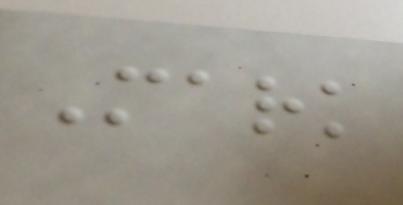Mark
